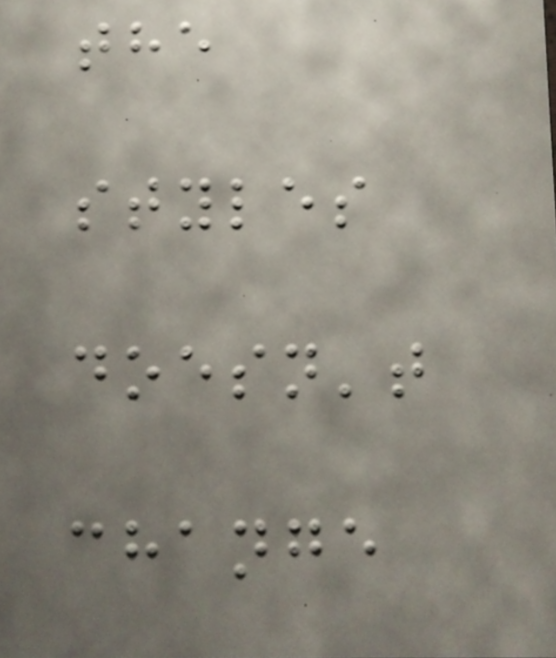the
styles
doesn't
change
